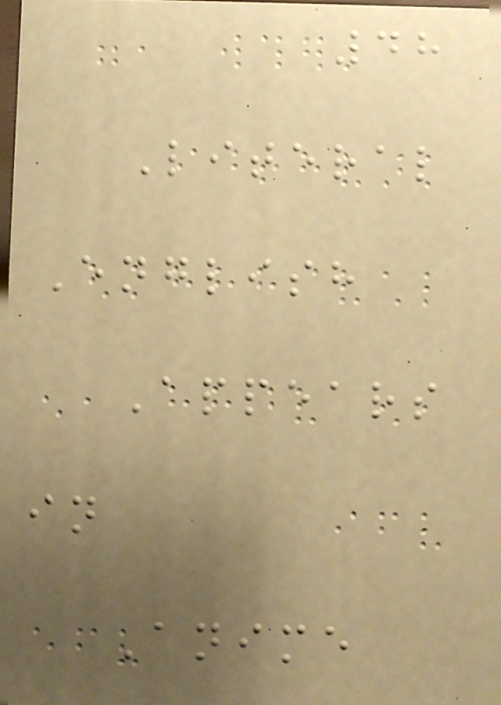48
Literal
English
Appears
in
Anime
